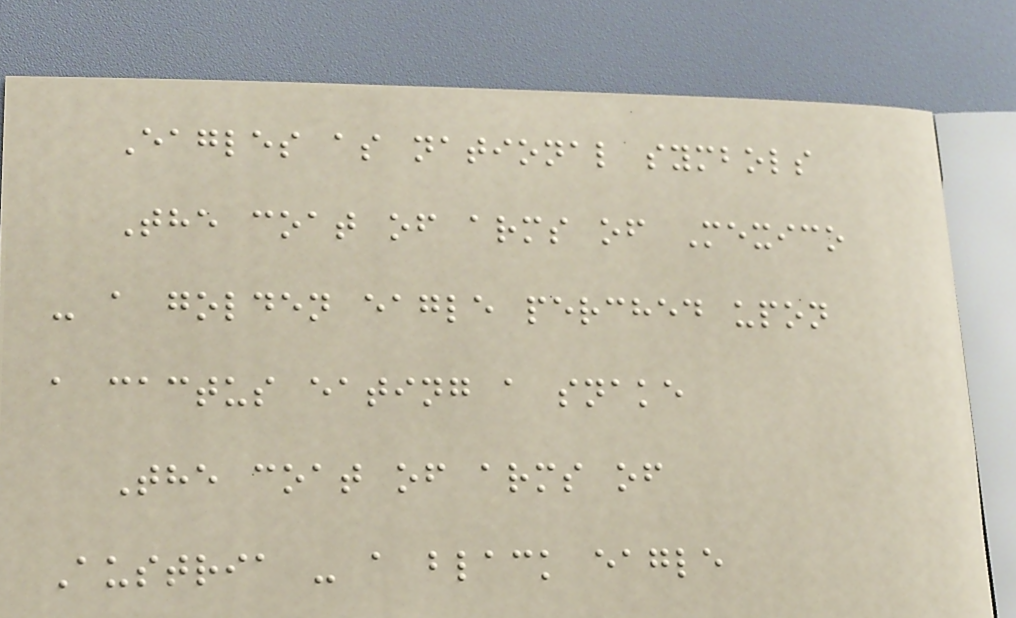Eagles as national symbols
The coat of arms of Mexico
- a golden eagle perched upon
a cactus eating a snake
The coat of arms of
Austria - a black eagle
